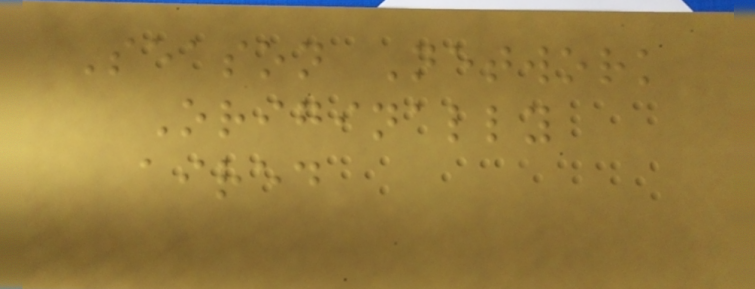Season Network
Originally
aired
